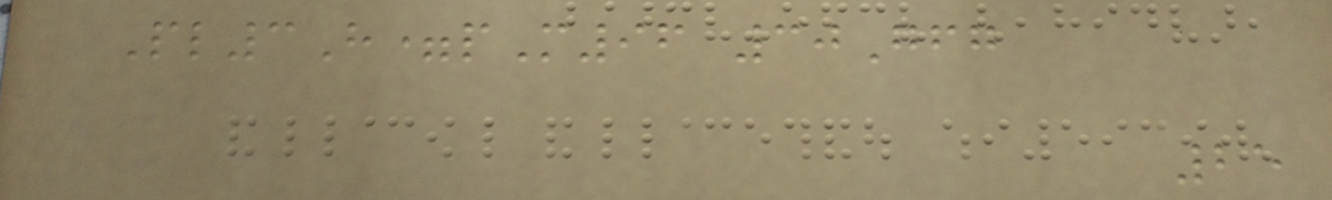Pl3H=pM96 30Gfg
25
